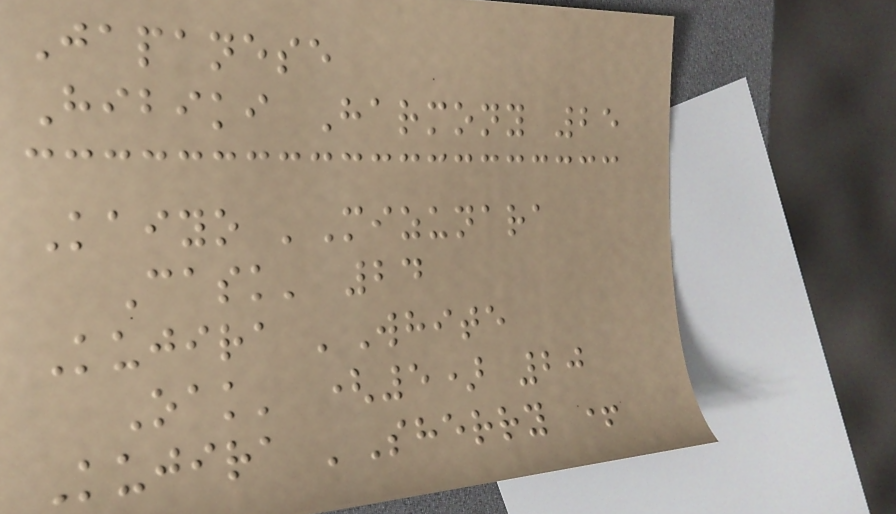Japanese
Hibiki Harmony 25
Kaiyo 'Mizunara
Cask' 24
Kujira 'White
Oak' (5) 20
Kujira 'Sherry +
